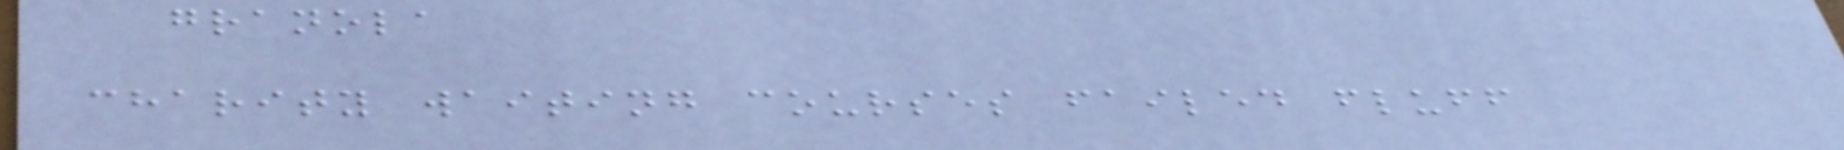granola
charity waiting courses failed fluff
